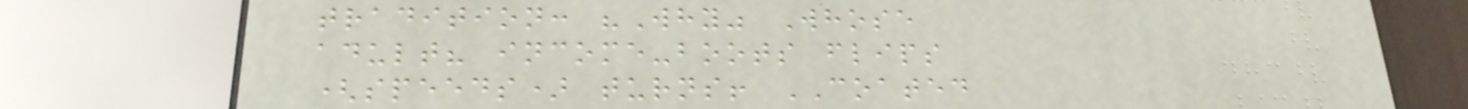tradition: "Why" Whose
adult? income-boots flips
(speeds) turns! COATED
